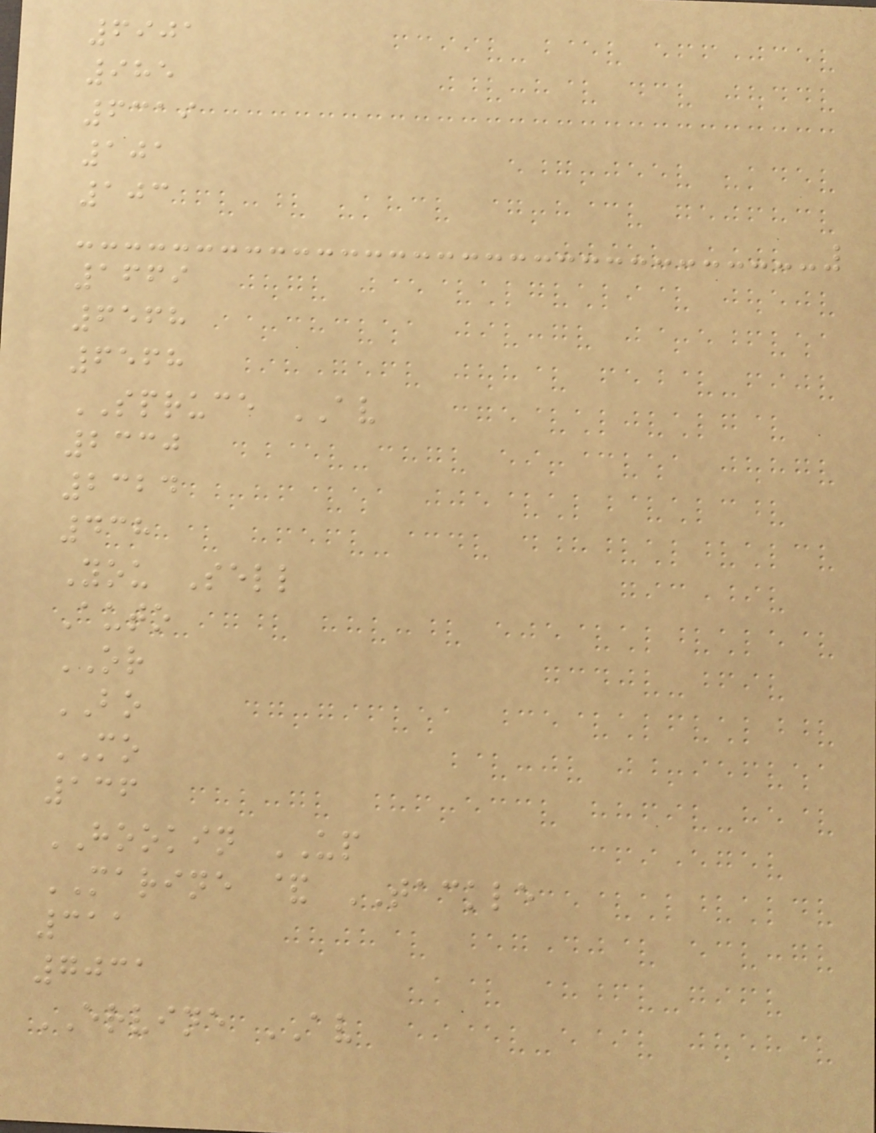6901
985
6319
101
103
1669
6568
6568
SPRUCE AV
2330
2324
438
You Sell
Auto
OR
BO
MO
136
HOOKIN UP
MARINE & TACKLE
311
7031
ERVINE AV
